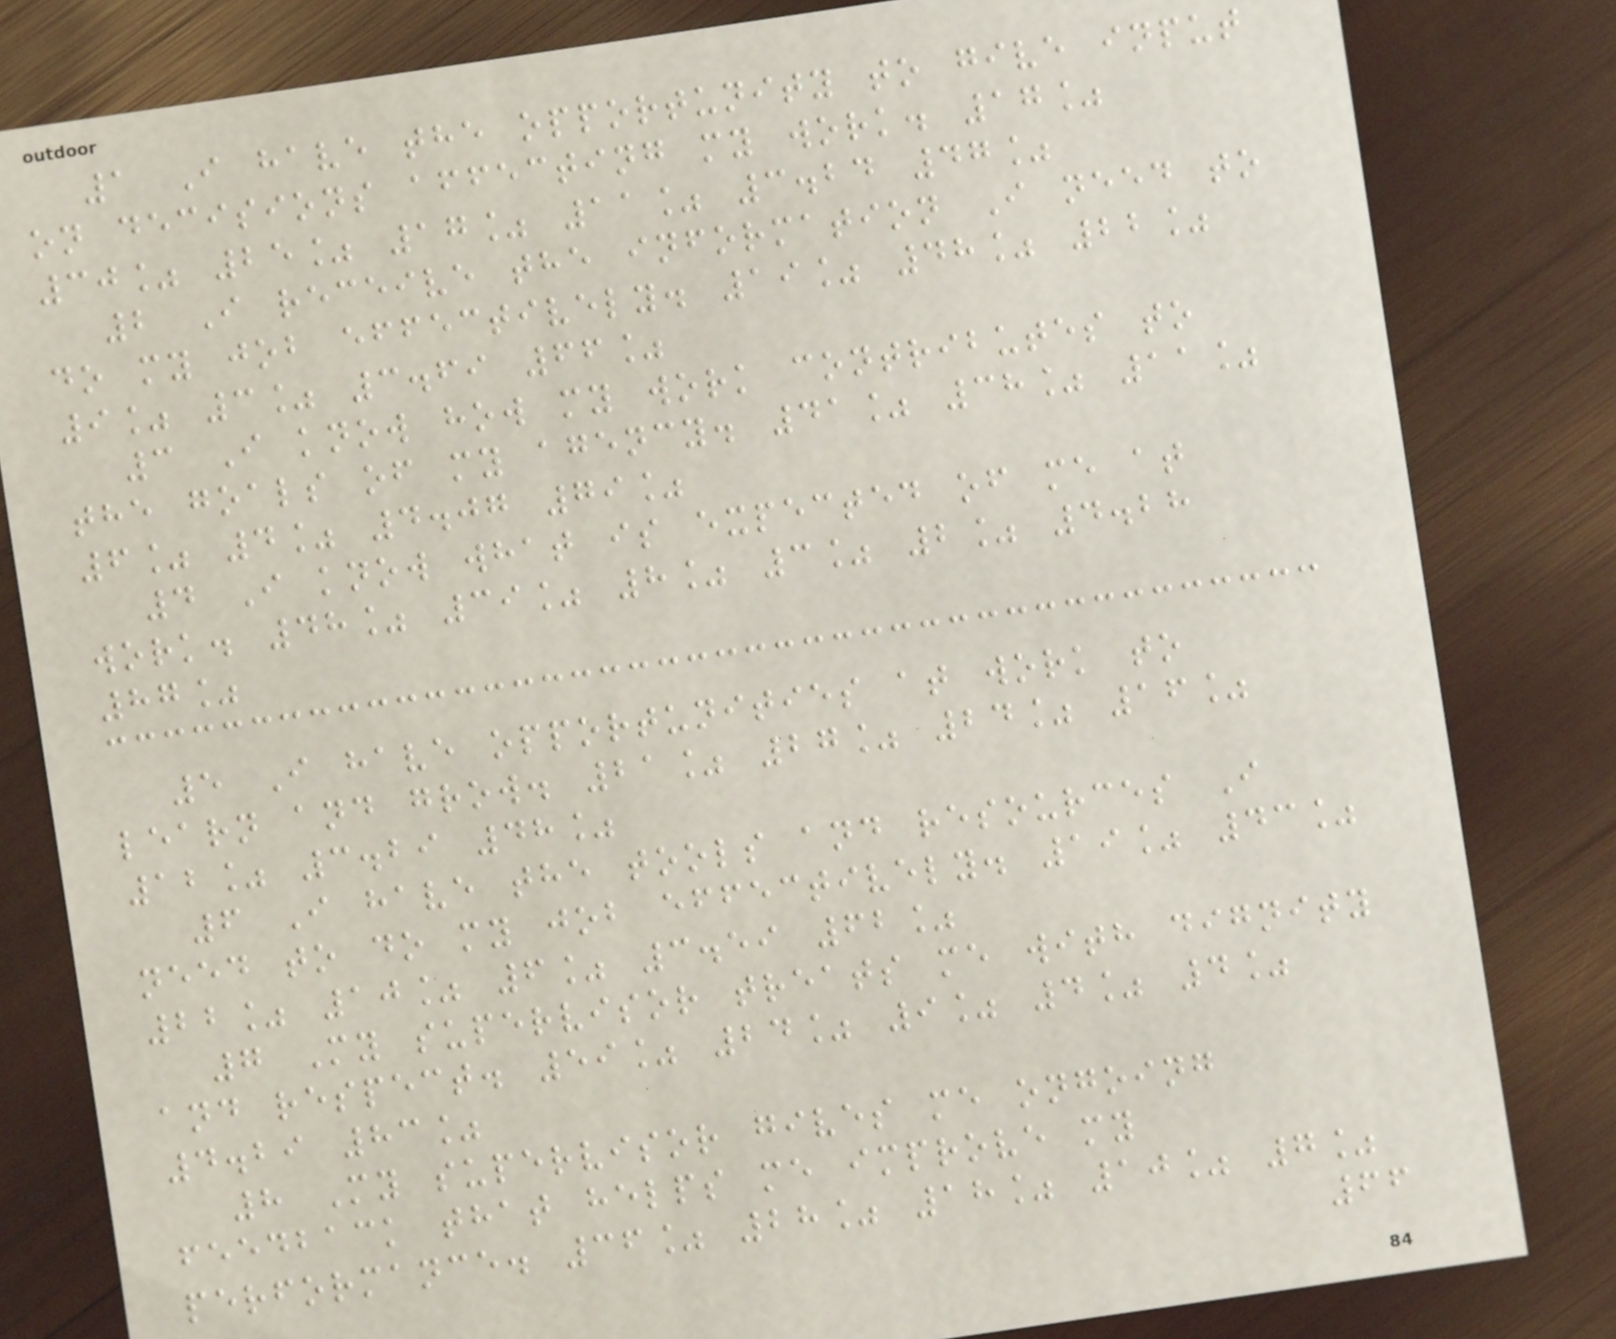1 I have the opportunity to give input
on decisions affecting my work. 17%
30% 25% 17% 11% 3.24 47%
2 I receive the information I need to
do my job effectively. 19% 48% 22%
9% 3% 3.69 66%
3 I know how my work contributes to
the goals of my agency. 41% 38% 11%
6% 4% 4.07 79%
4 I know what is expected of me at
work. 48% 39% 8% 3% 2% 4.28
87%
5 I have opportunities at work to
learn and grow. 21% 27% 24% 16%
12% 3.29 48%
6 I have the tools and resources I
need to do my job effectively. 19% 43%
22% 10% 6% 3.59 62%
7 My supervisor treats me with dignity
and respect. 59% 24% 9% 4% 4%
4.29 83%
8 My supervisor gives me ongoing
feedback that helps me improve my
performance. 36% 28% 18% 10% 7%
66
